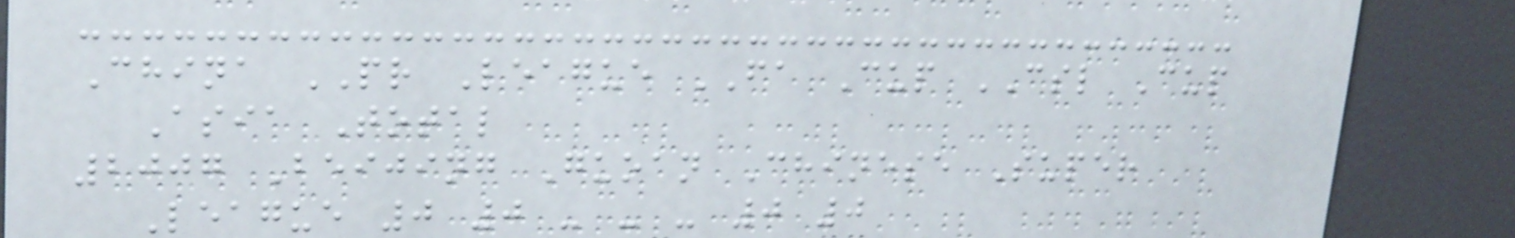China PR League FA Cup CSL Cup
Asia Total
2007 Beijing Guoan Chinese Super
League 0 0 - - - 0 0
